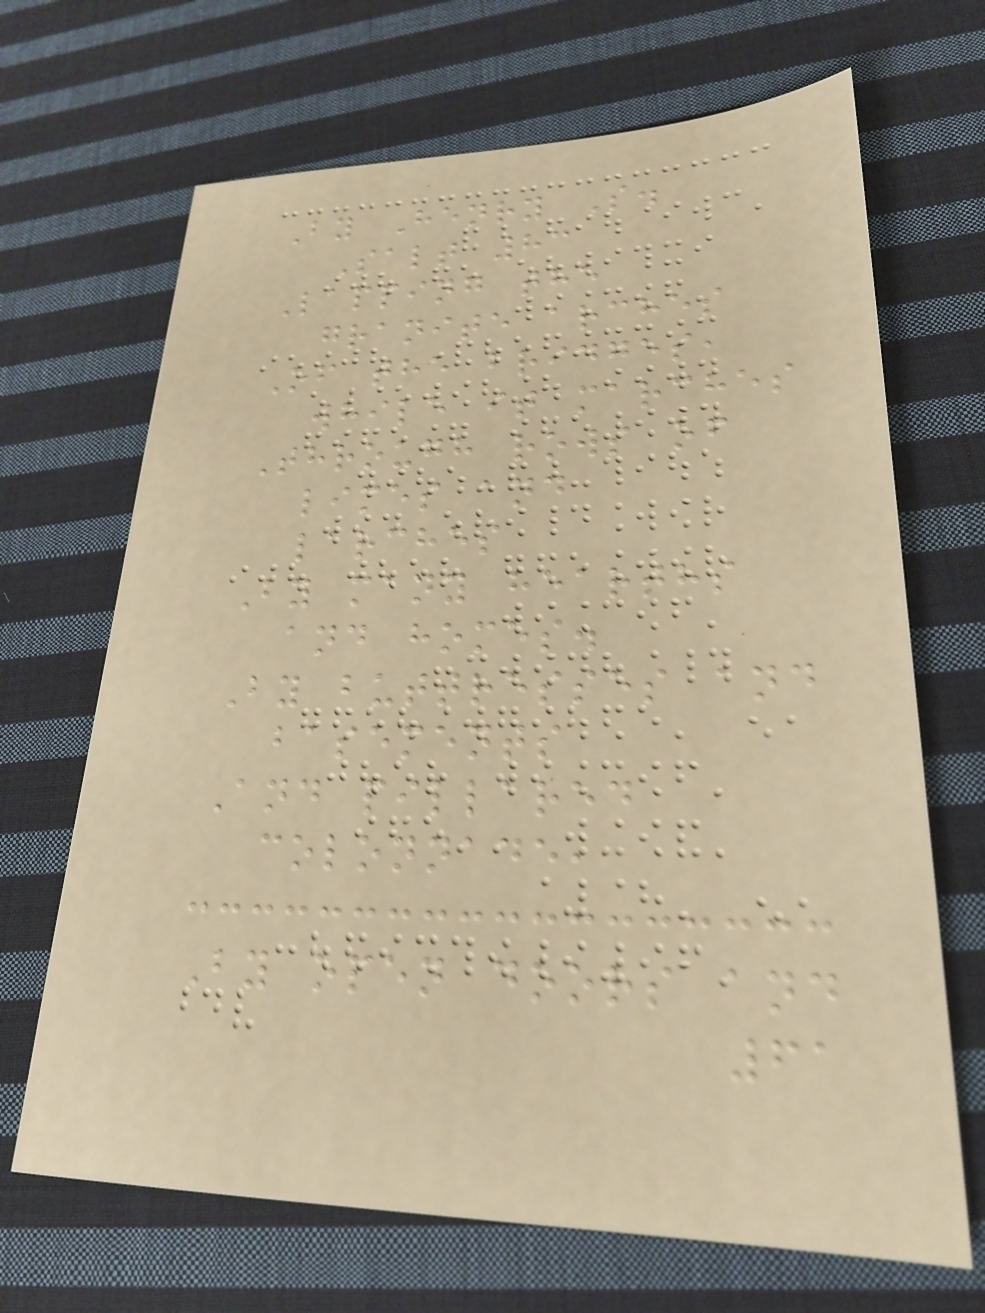By Henry S.
Salt 83
Lapping the
granite arches
Of the bridges,
while it marches
Through rows of
limes and
larches
By many hearths
and homes.
By buttresses and
basements
And pillared
colonnade,
By open doors and
61
